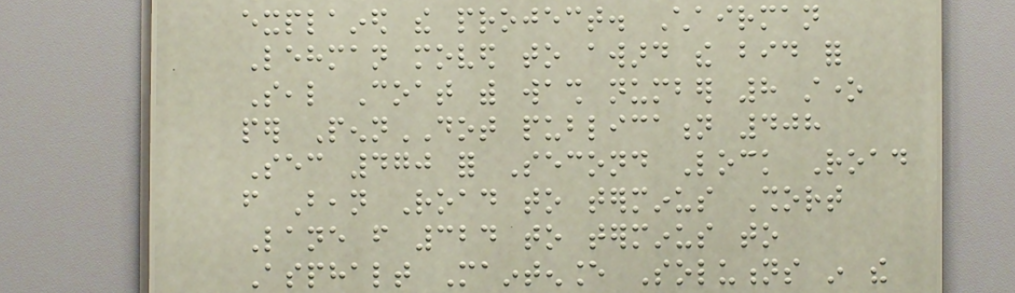explained the project. Chairman
Lehman moved to award the bid for
Seal Coat with wash number 8 stone
per PennDOT publication 408
Sec 470 for Second Lock Road
from Bean Road to terminus Short
Lane from 324 to terminus to
Asphalt Maintenance Solutions in the
